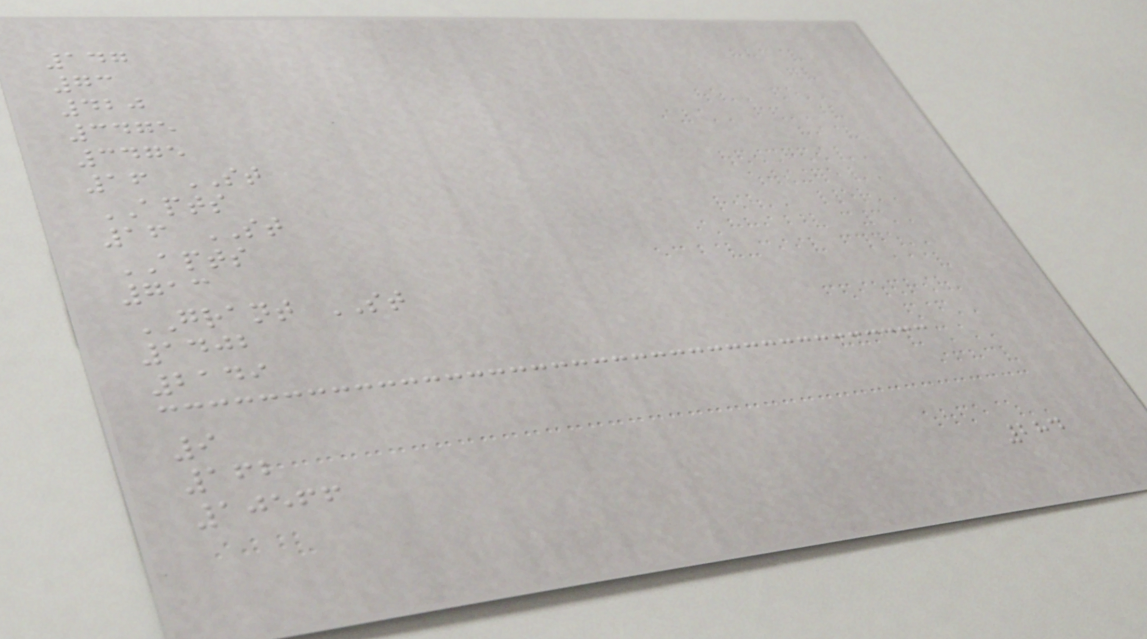147
73
420
3475
3475
16 ST
APTS
16 ST
APTS
713
GRANT ST
1402
2149
9
162
10566
284
